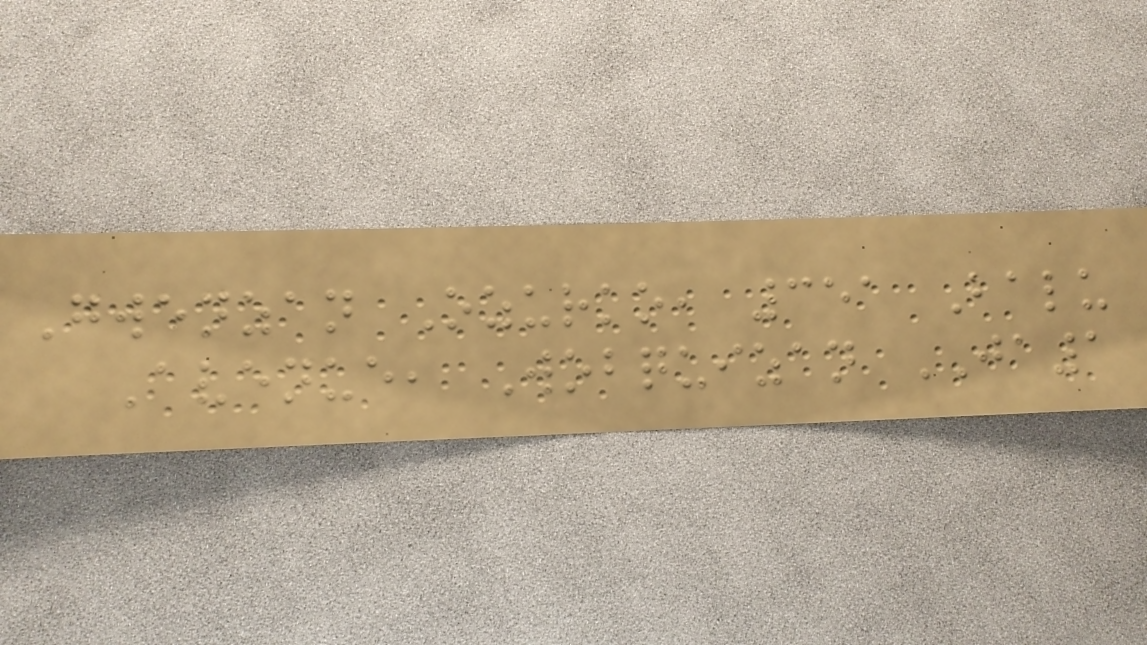Gwenzan Ozurko, 351 Balu
Avenue, Wobquizan JA1
